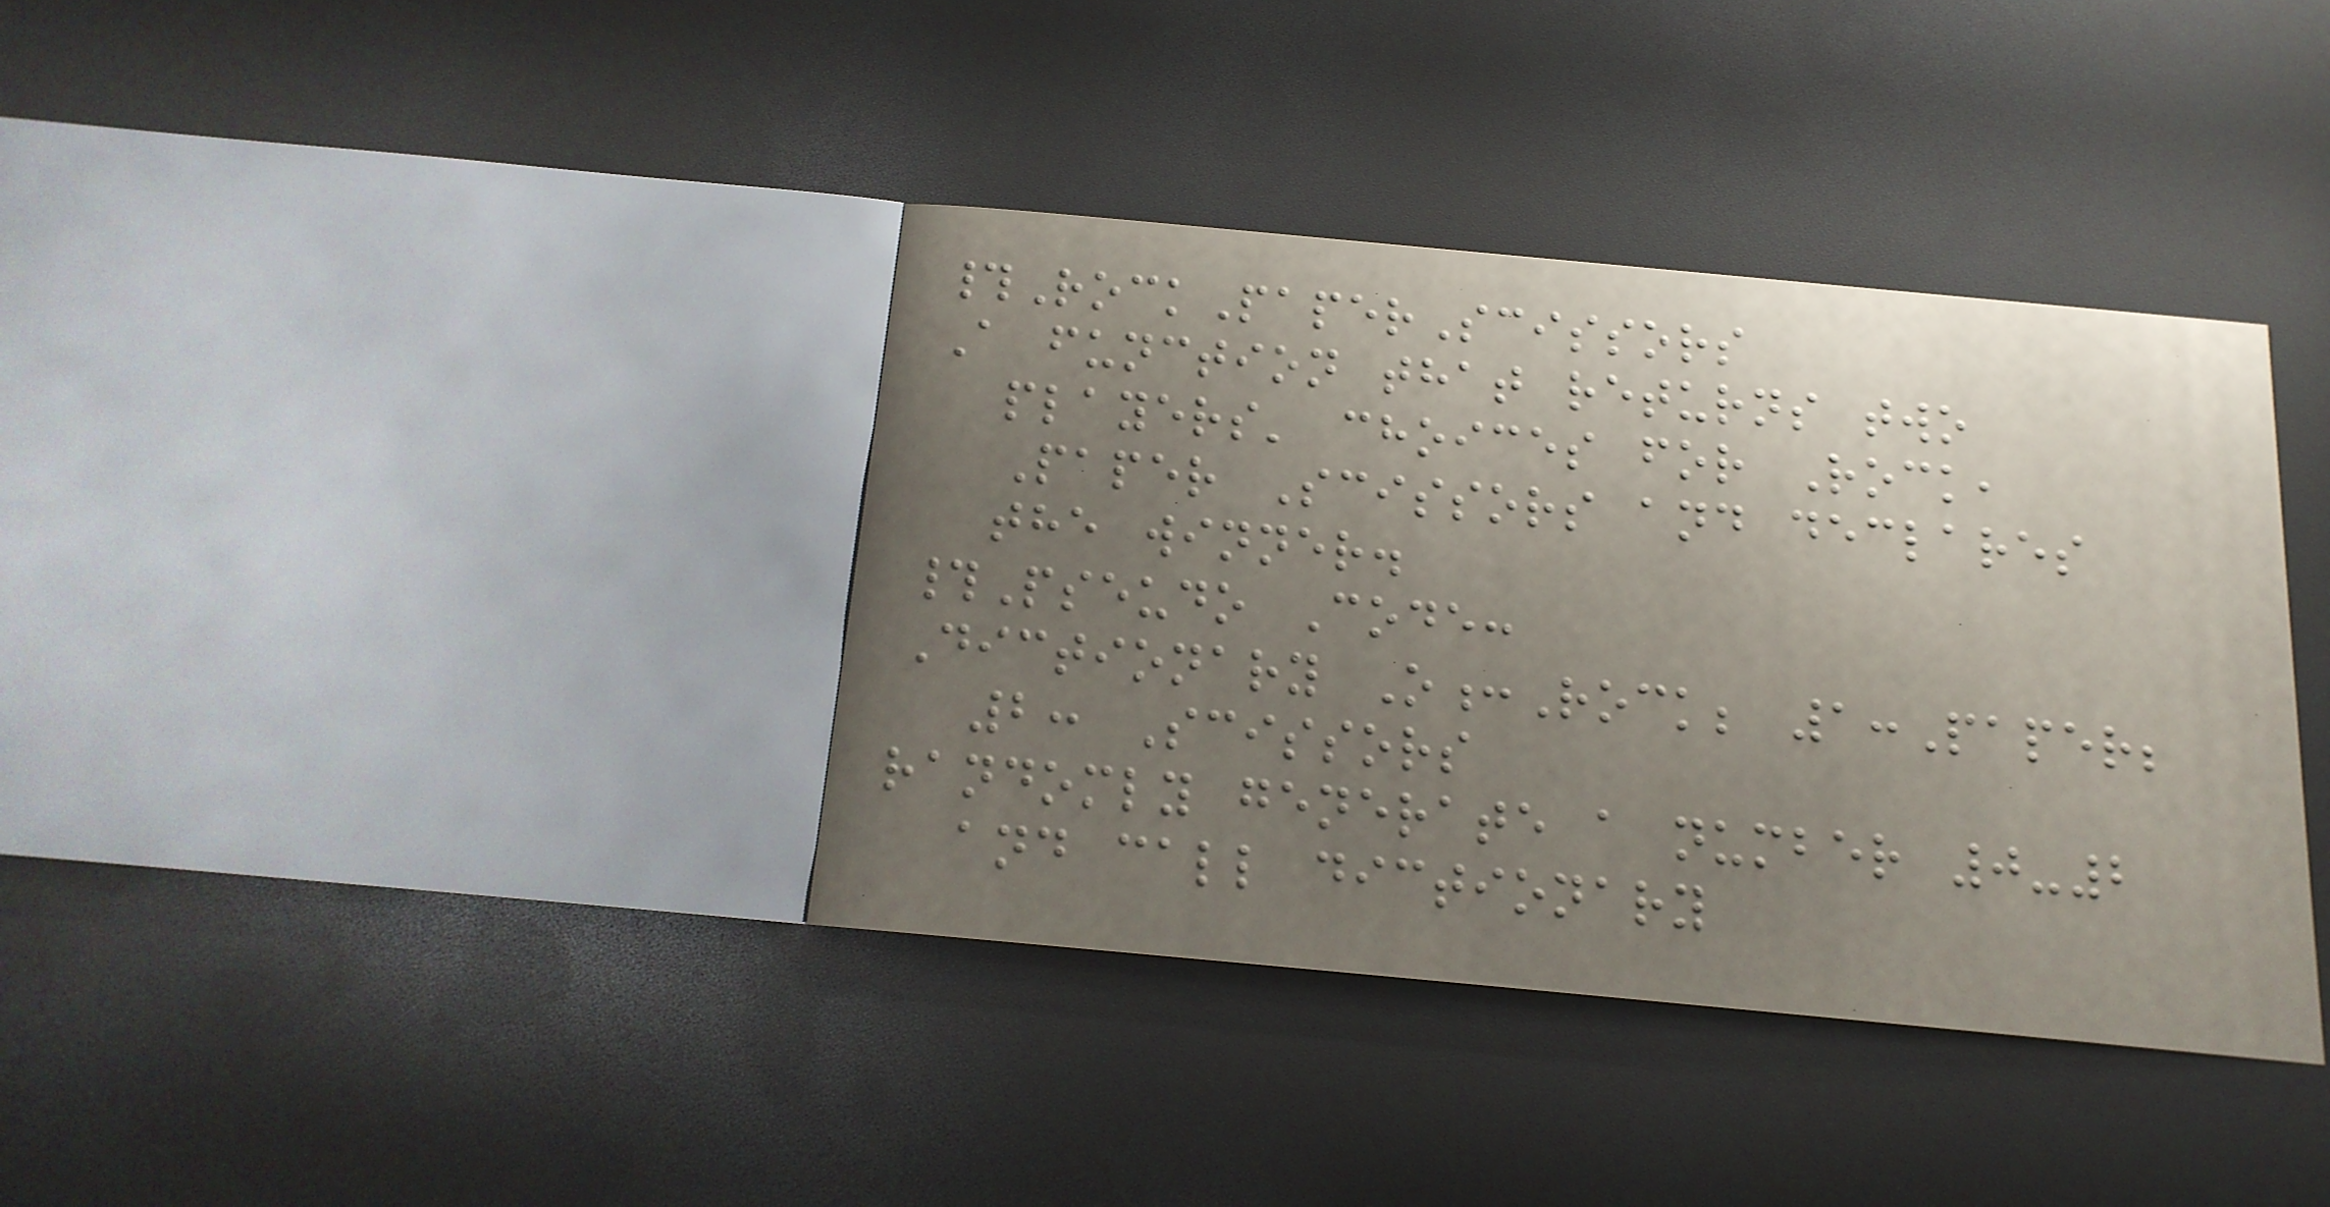#RockPaperScissors
A function that returns two
players' choices for Rock,
Paper Scissors and declares
the winner.
#Pseudo Code:
Dictionary O:Rock; 1:Paper;
2: Scissors
randomly generate a number 0-2
and call dictionary
